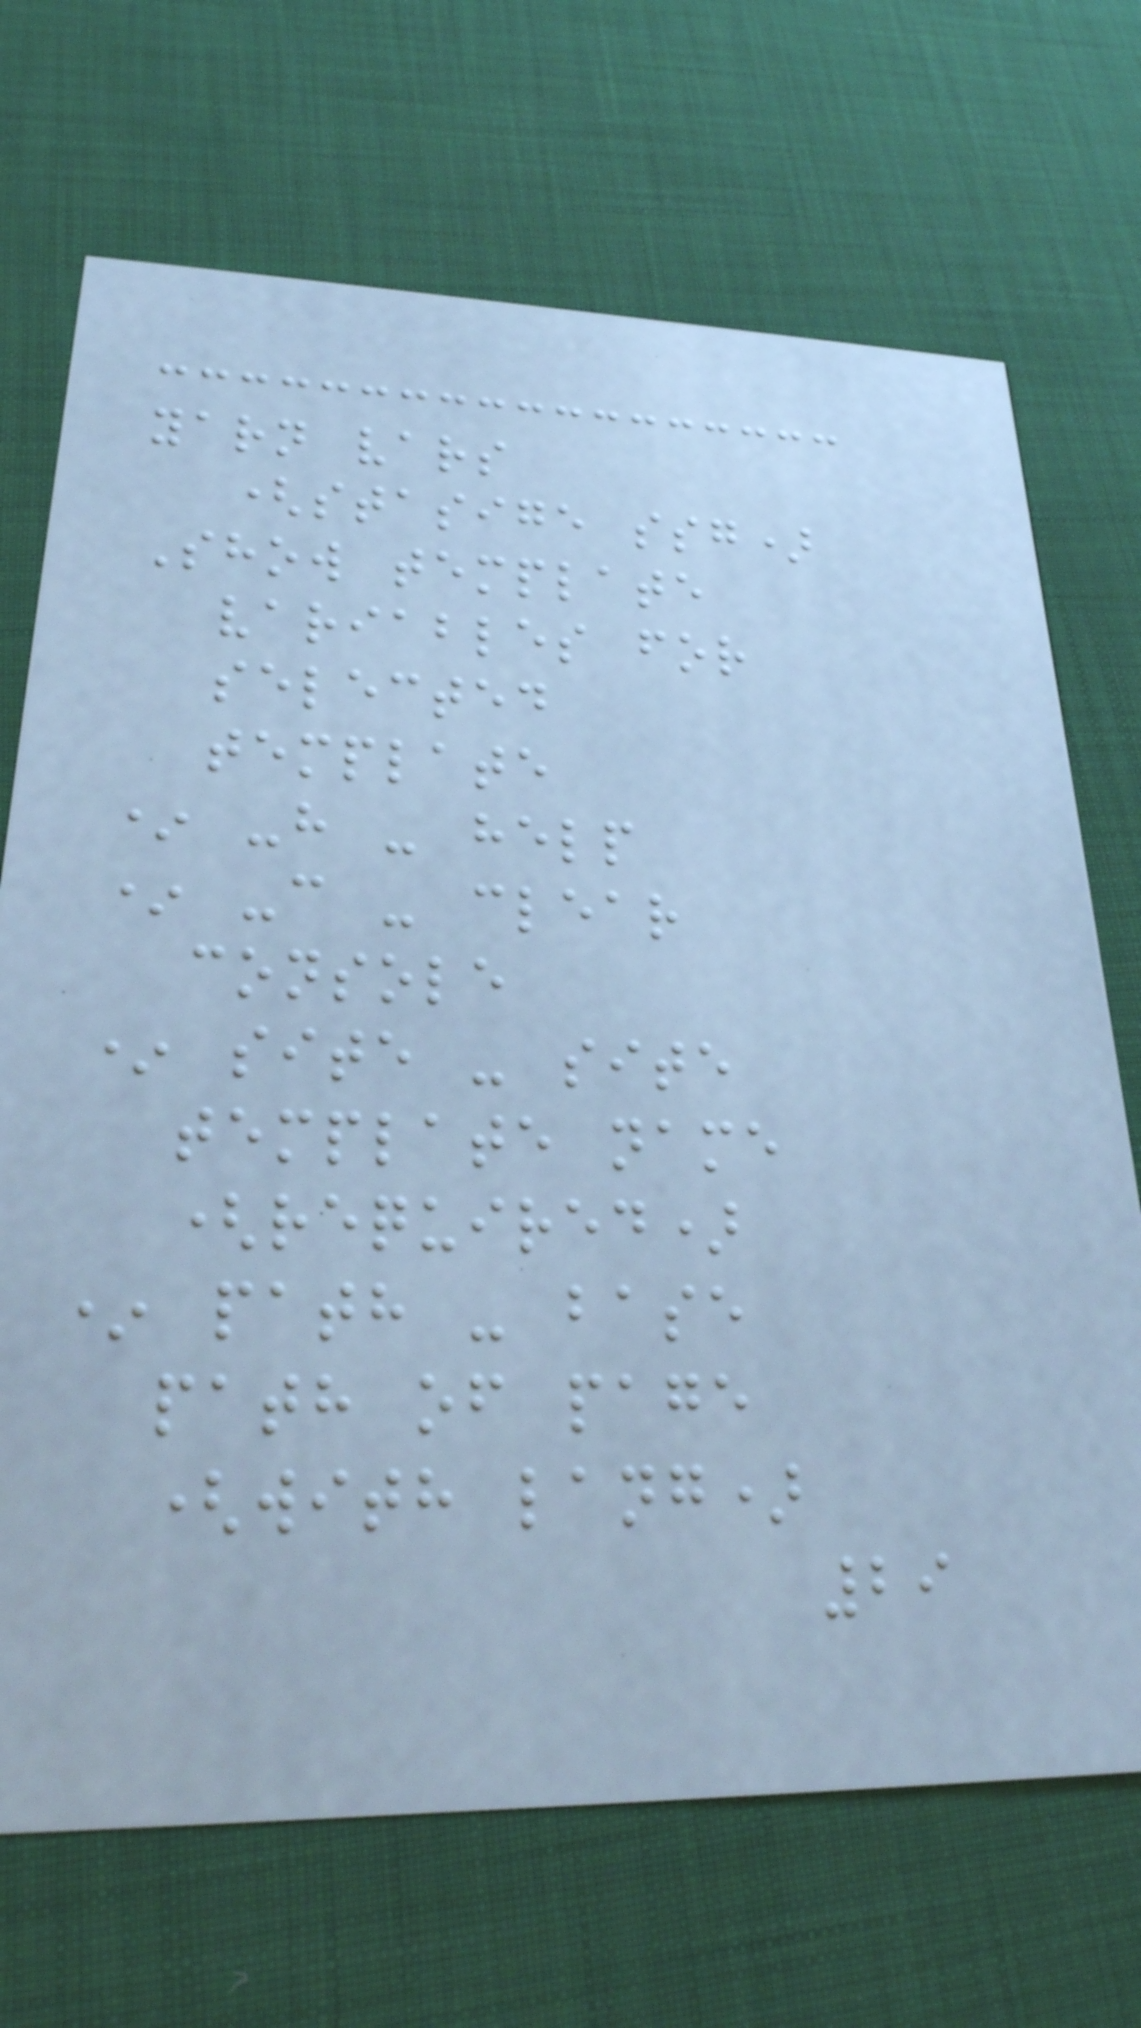yarn vars
(stasige ssg)
Show template
variables for
selected
template
* -h - help
* -c - clear
console
* site - site
template name
(required)
* path - base
path of page
(with lang)
29
